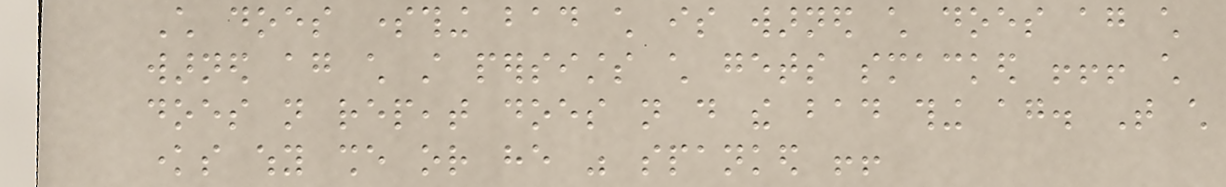Child does something bad child is warned child does again child
warned again child still persists child gets smacked !!! child
does not repeat does not do the bad thing again. That child
knows why she or he was spanked !!
